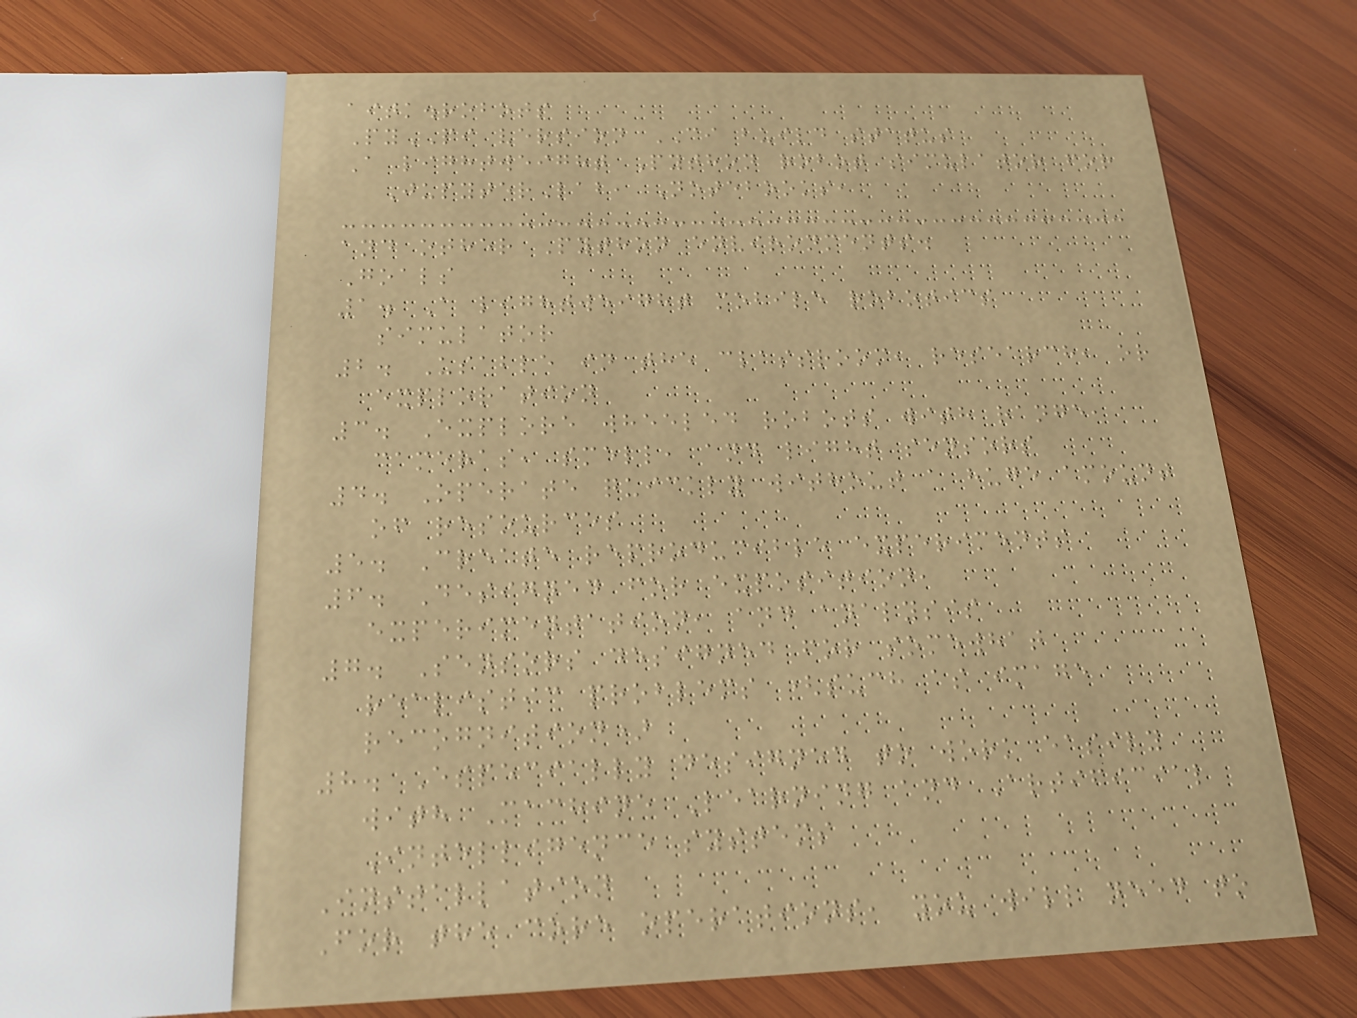aitk.robots
PyPI version CI build status
A lightweight Python robot simulator for
JupyterLab, Notebooks,
and other Python environments.
Goals
1. A lightweight mobile robotics
simulator
2. Usable in the classroom, research, or
exploration
3. Explore wheeled robots with range,
cameras, smell, and light sensors
4. Operate quickly without a huge amount
of resources
5. Create reproducible experiments
6. Designed for exposition,
experimentation, and analysis
7. Sensors designed for somewhat
realistic problems (such as image
recognition)
8. Especially designed to work easily
with Machine Learning and Artificial
Intelligence systems
Installation
For the core operations, you will need to
